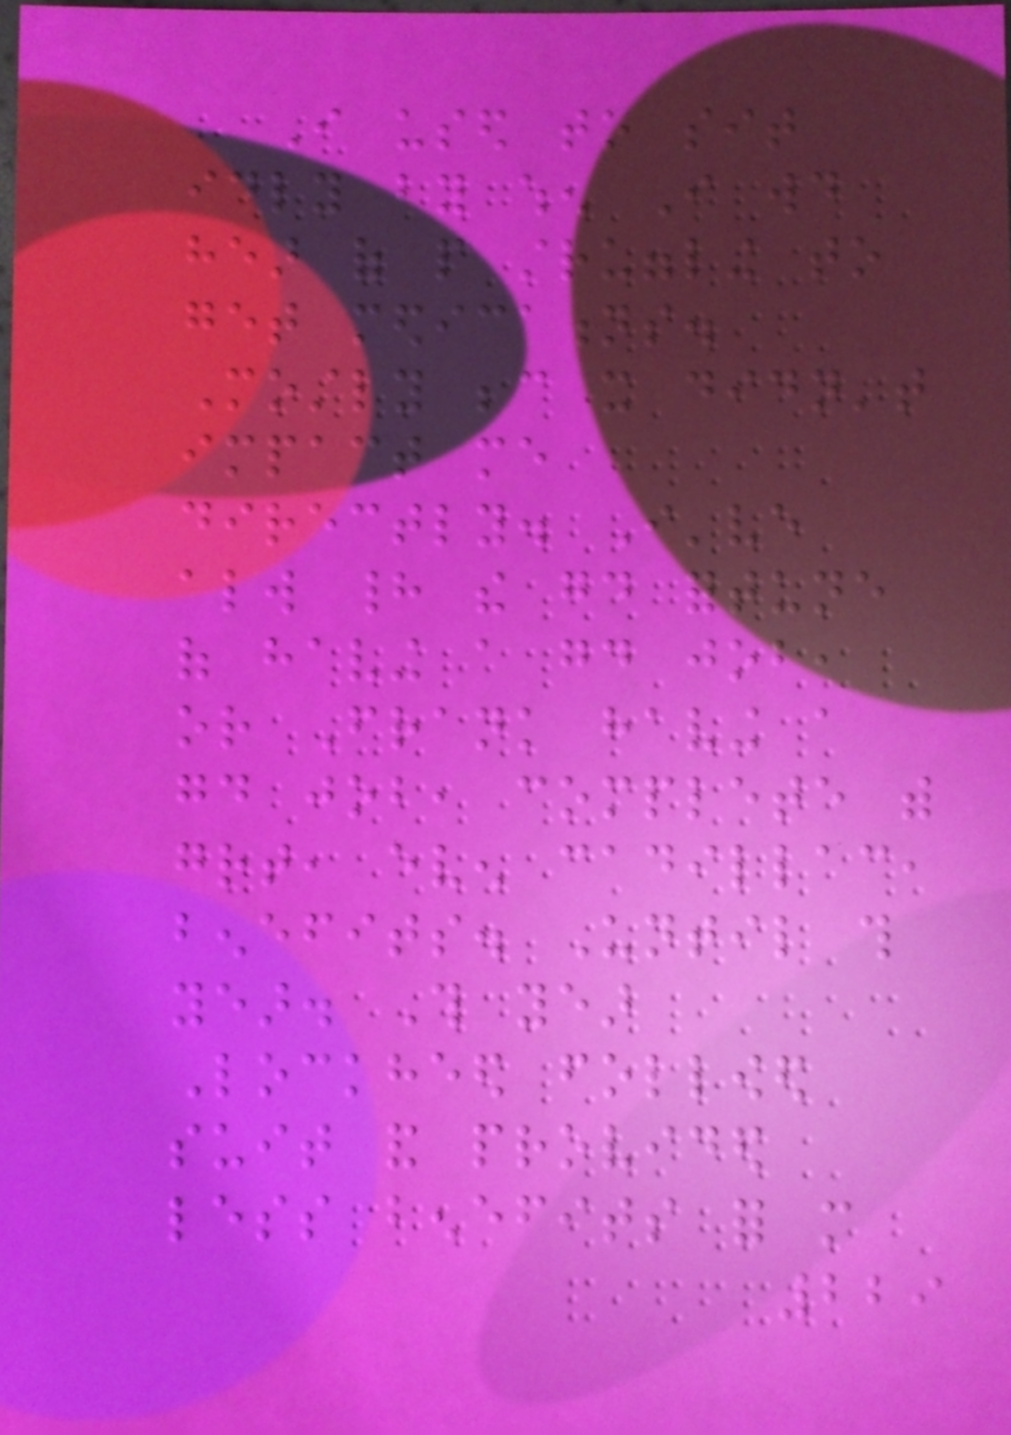I used to sit
idly by when I would
hear of people struggling to
get medications.
Mostly because it didn't
impact me
directly. I've
always had the good fortune
of having a good job,
or Frank having a
good job, complete with
great, even cadillac,
benefits. Until this
year. This year
Lockheed followed
suit and provided
less benefits for more
229
